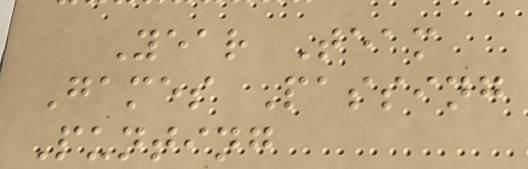Year Team
Games Passing
Punting
